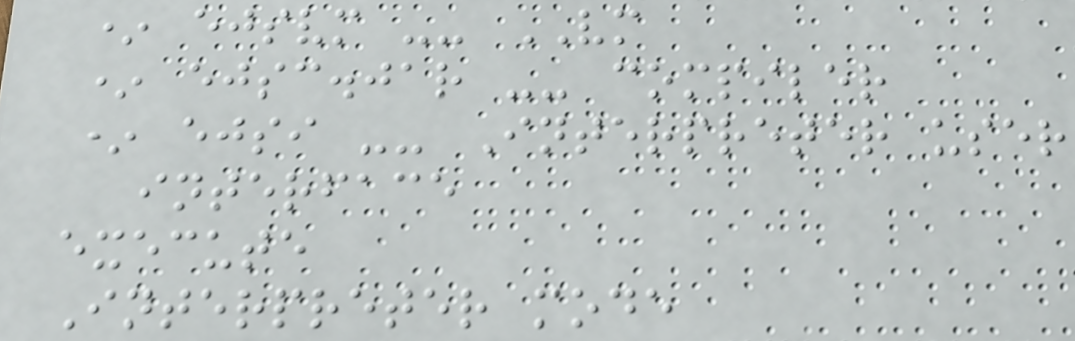* ejsvm -- VM
* ejsc.jar -- compiler
* ejsi -- Interpreter user
interface
execute
Interpreter mode
